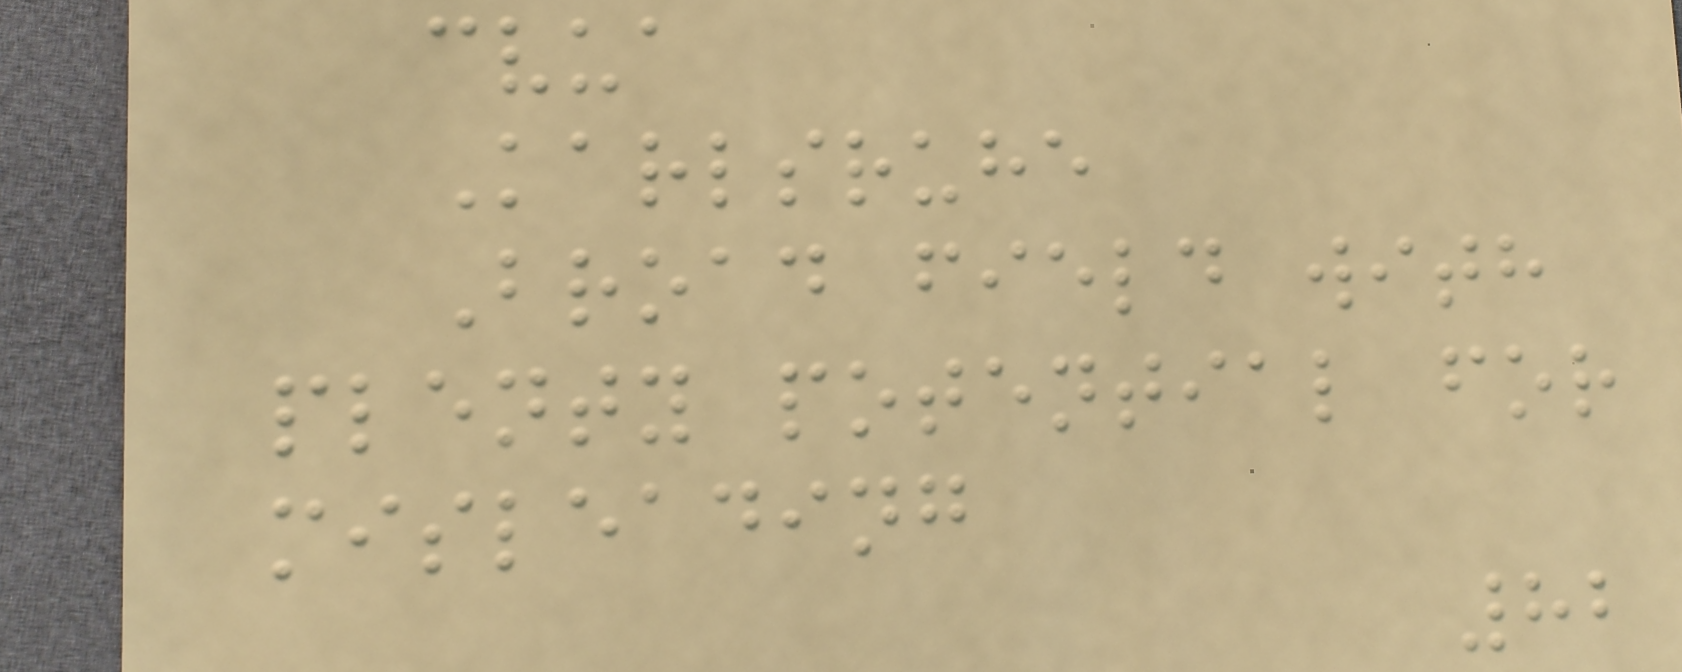cvua
Karlsruhe
Broad field with
plenty potential for
misleading
82
